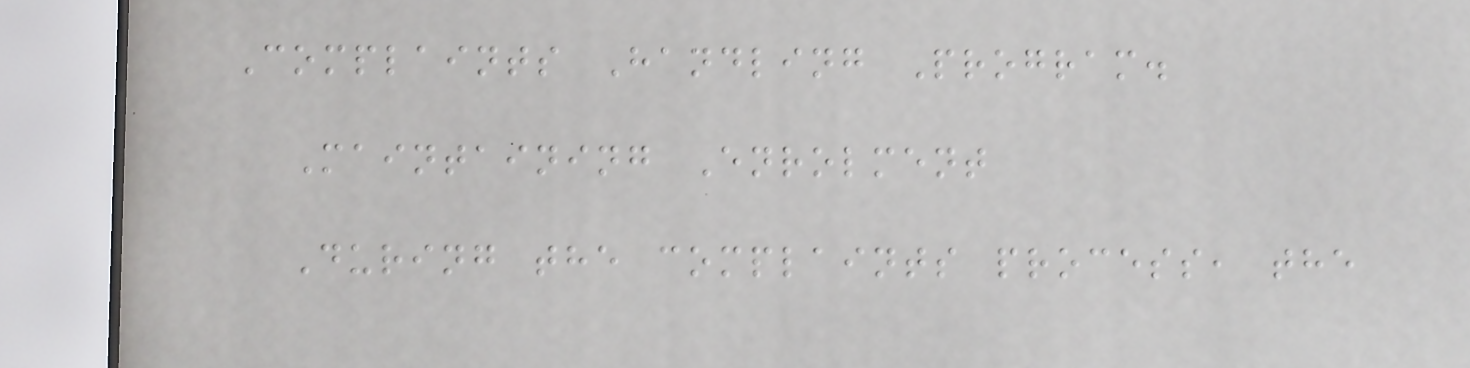Complaints Handling Program.
Maintaining Enrolment
During the complaints process, the
